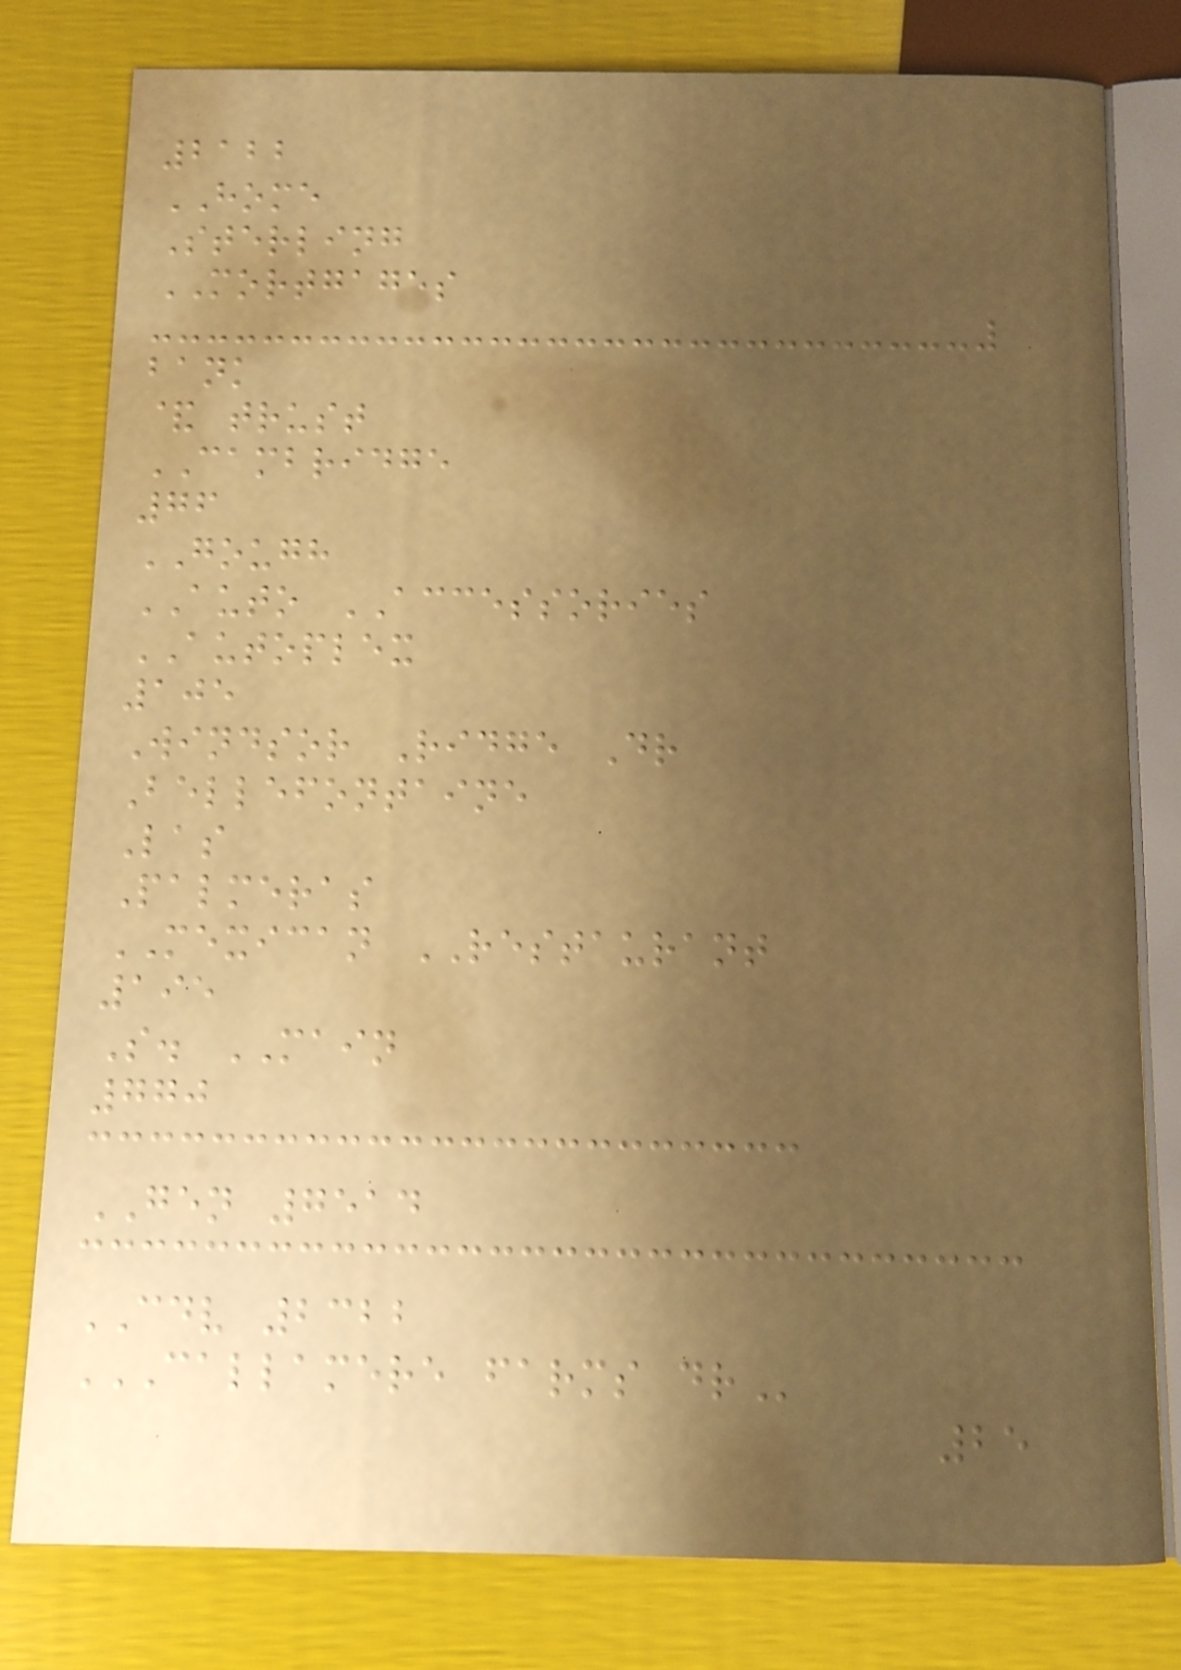2122
HOME
Sterling
MORTGAGES
bank
& trust
CAMBRIDGE
76
GOUGH
AUTO ACCESSORIES
AUTOPLEX
105
Windsor Ridge Dr
Bellefontaine
Las
Palmeras
MEXICAN RESTAURANT
195
S. MAIN
770
GEN 7514
CDV 2322
CALLAMERE FARMS DR
25
